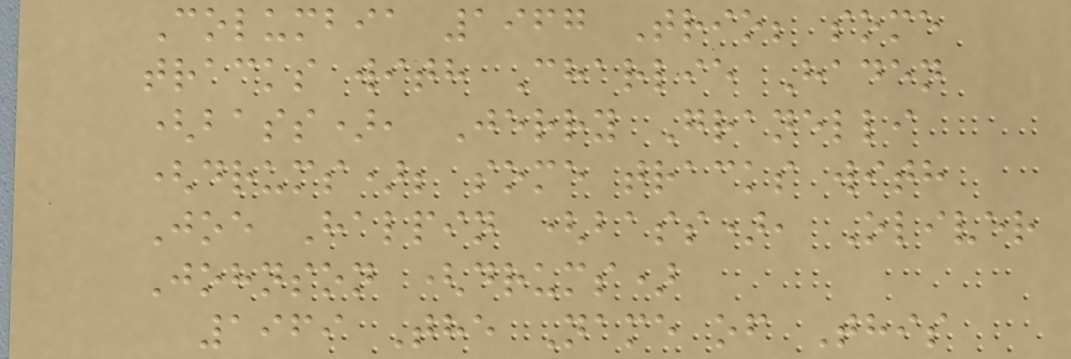Columbia 1967 Trio; some
tracks with Charlie Haden
(bass), Jerry Granelli
(drums); some tracks with
Joe Halpin (bass), Oliver
Johnson (drums)
1969 The Name of This
